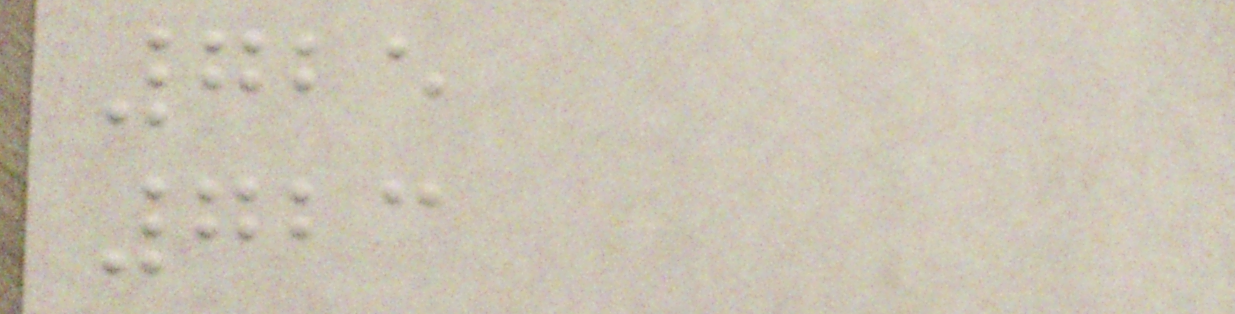725
723
